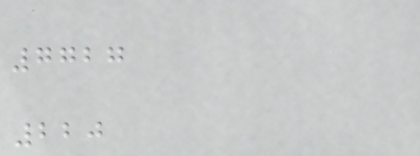7727
220
